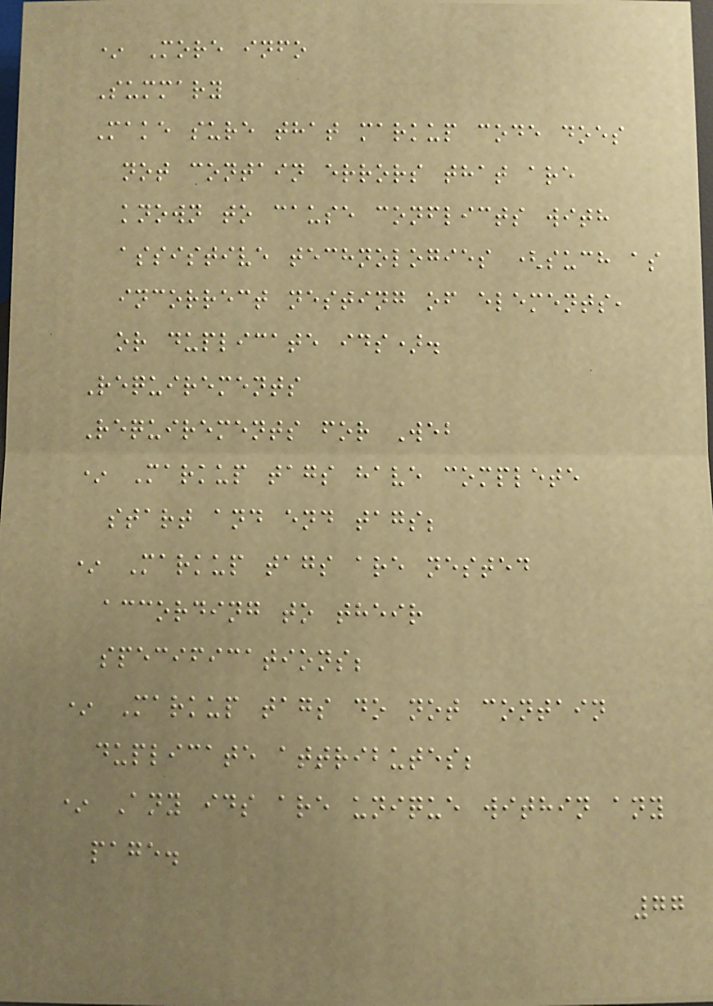* More info
Summary
Make sure that markup code does
not contain errors that are
known to cause conflicts with
assistive technologies (such as
incorrect nesting of elements,
or duplicate ids).
Requirements
Requirements for Web
* Markup tags have complete
start and end tags;
* Markup tags are nested
according to their
specifications;
* Markup tags do not contain
duplicate attributes;
* Any ids are unique within any
page.
77
